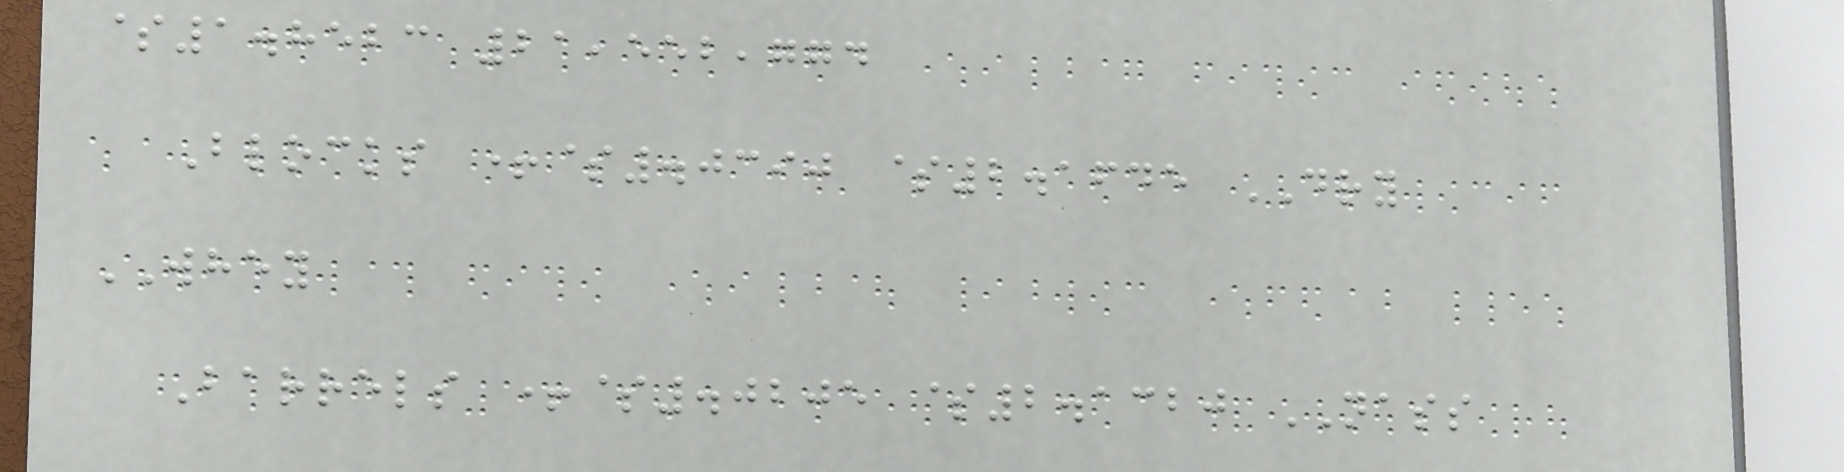$1.8523 21,552,774
Blocks +$.0390 $2.1645 DRY
WHEY
Barrels +$.0205 $2.1320 NASS
